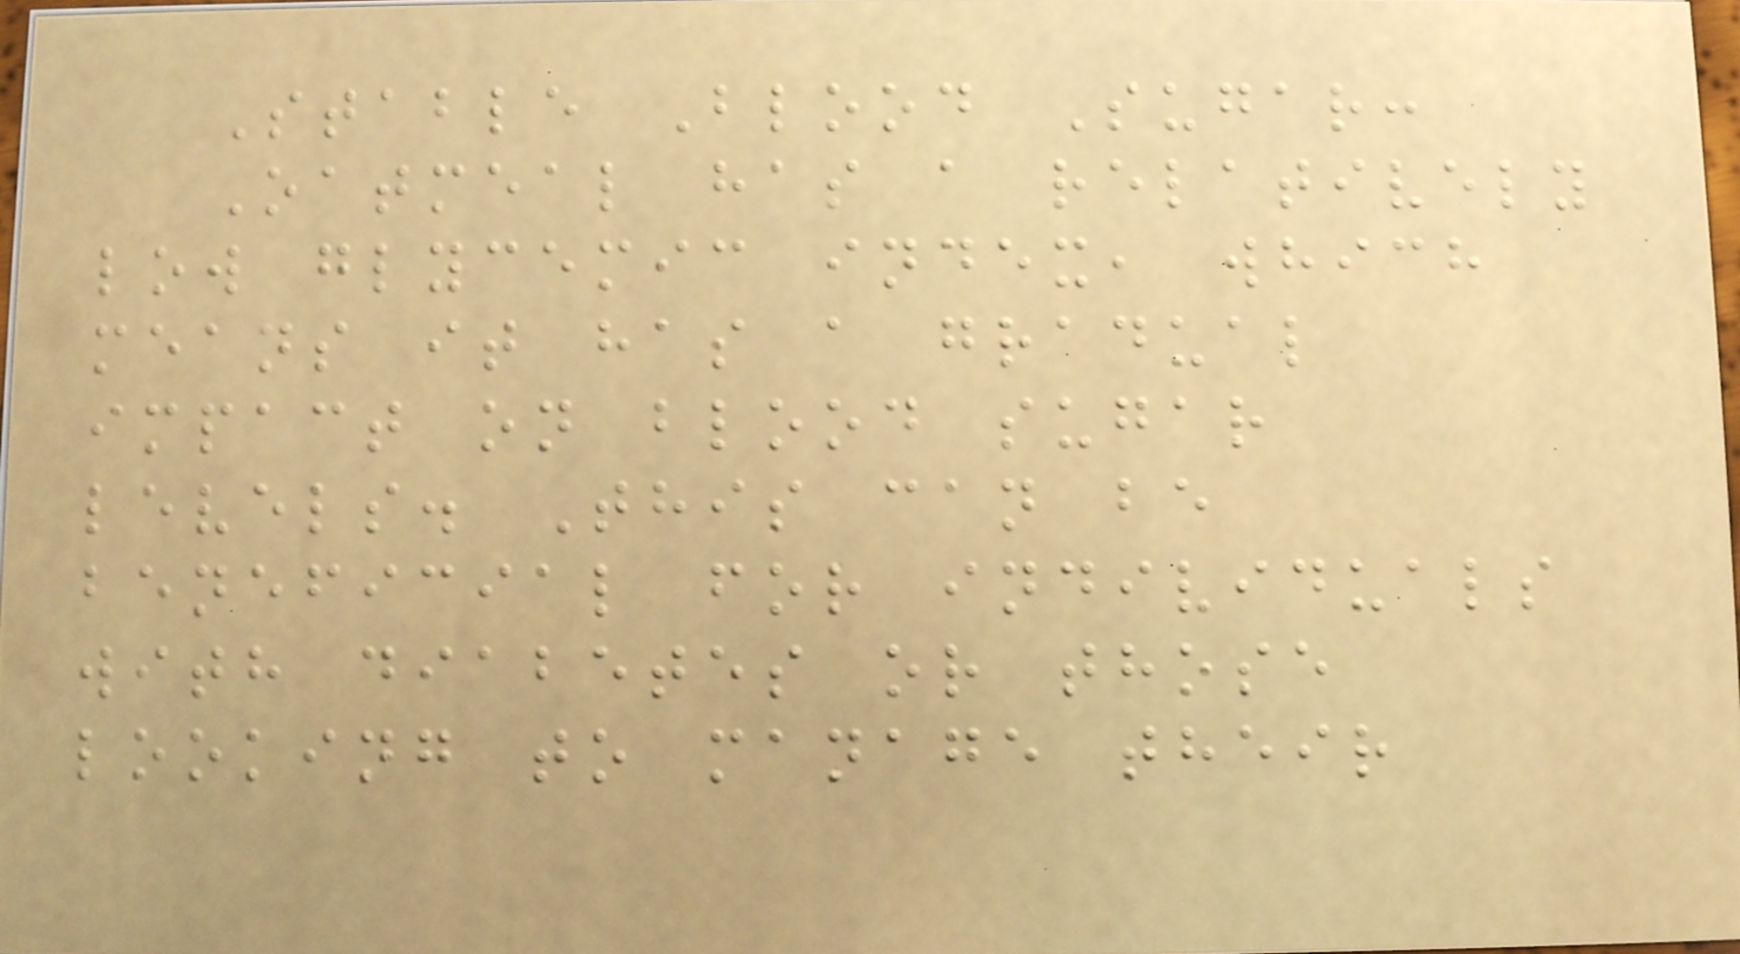Stable Blood Sugar:
Oatmeal has a relatively
low glycemic index, which
means it has a gradual
impact on blood sugar
levels. This can be
beneficial for individuals
with diabetes or those
looking to manage their
